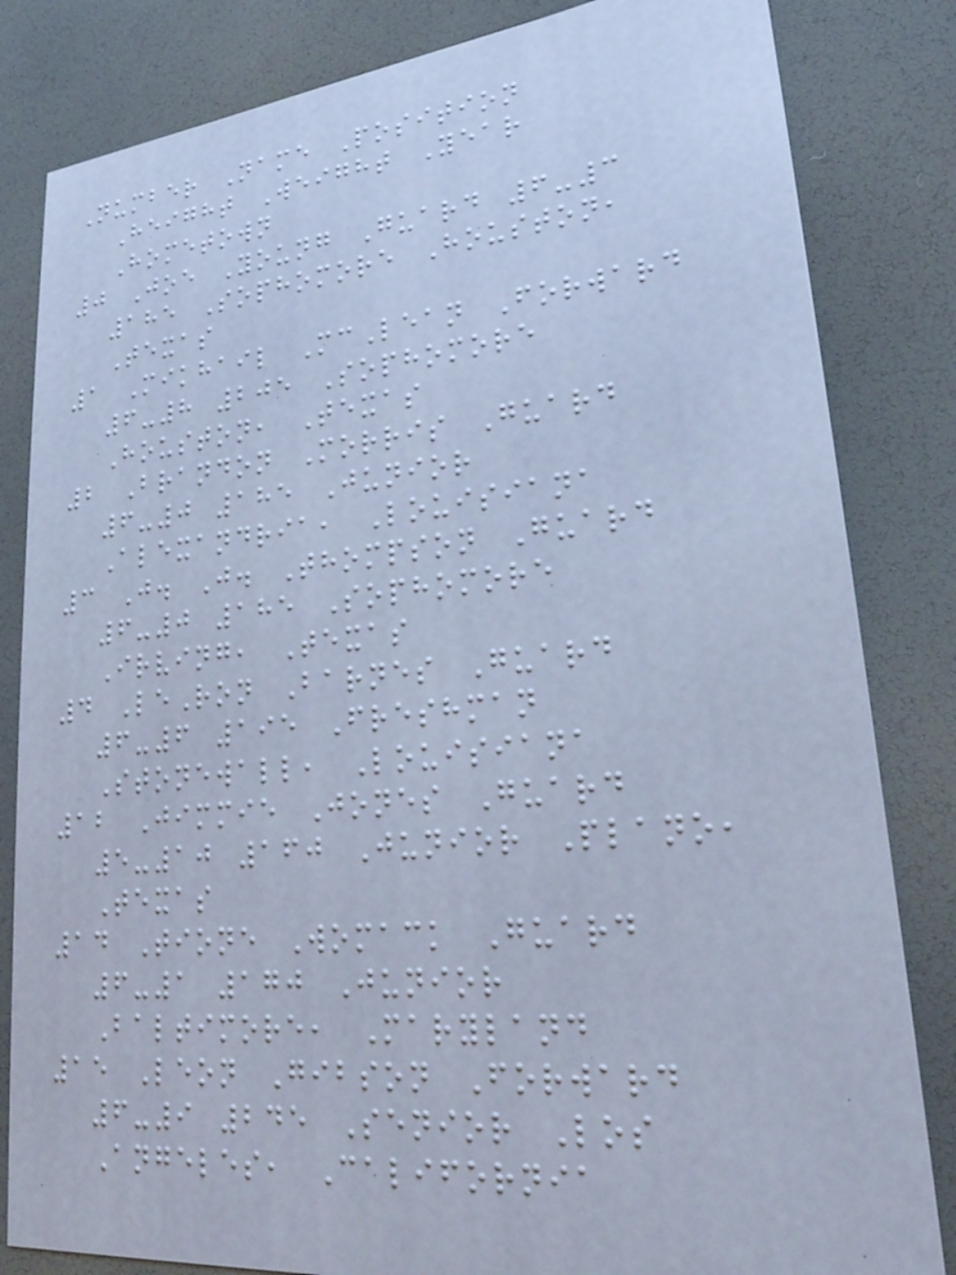Number Name Position
Height Weight Year
Hometown
0 Joe Young Guard 6-3
185 Sophomore Houston,
Texas
1 Mikhail McLean Forward
6-8 205 Sophomore
Houston, Texas
2 Brandon Morris Guard
6-0 185 Junior
Alexandria, Louisiana
3 J. J. Thompson Guard
6-0 185 Sophomore
Irving, Texas
4 LeRon Barnes Guard
6-6 195 Freshman
Stonewall, Louisiana
12 Jimmie Jones Guard
5-10 160 Junior Plano,
Texas
14 Tione Womack Guard
6-1 170 Junior
Baltimore, Maryland
15 Leon Gibson Forward
6-9 245 Senior Los
Angeles, California
